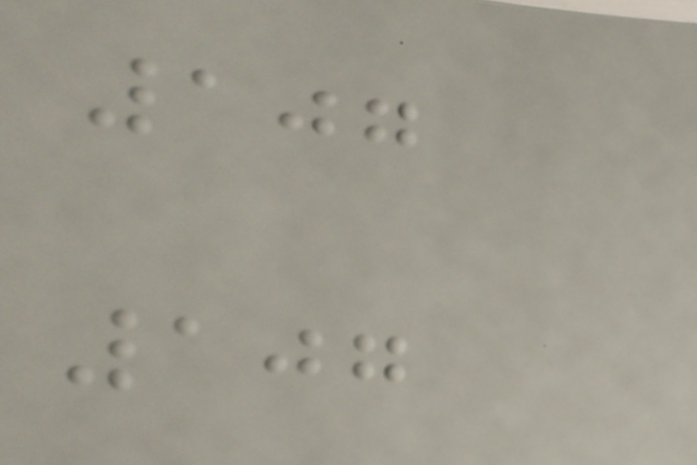107
107
